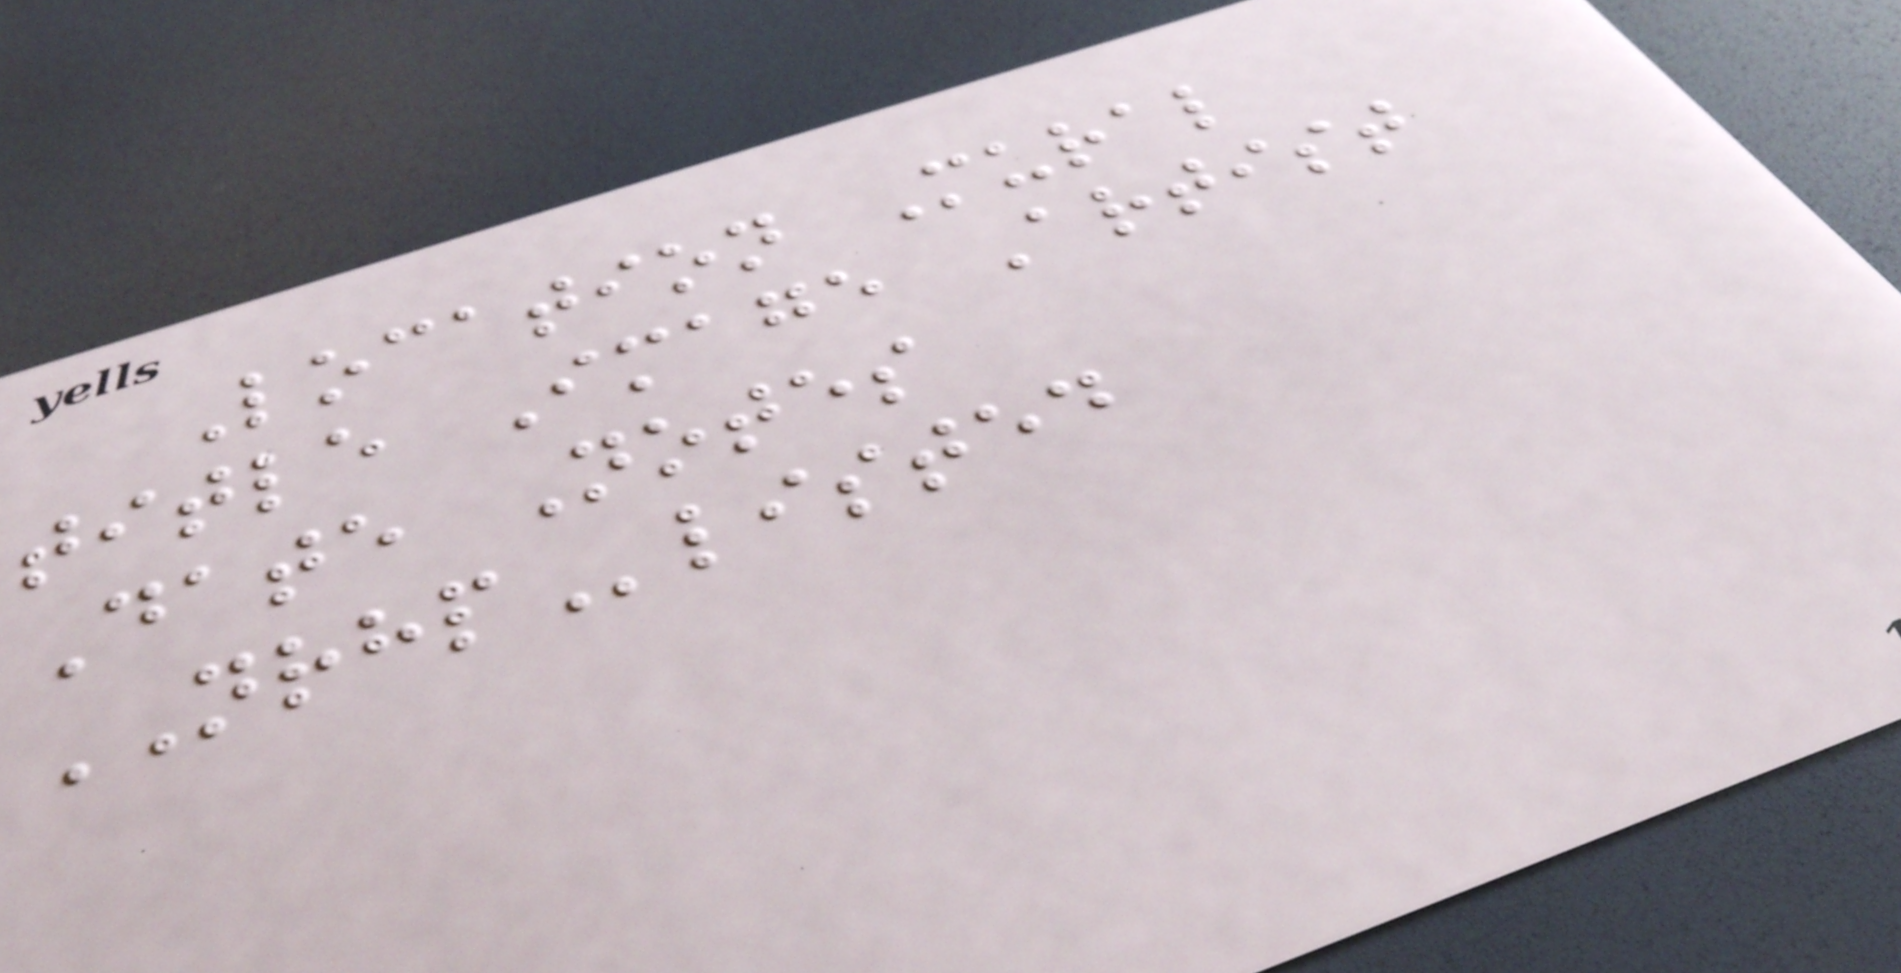Location Mural
title Image Artist
Date Notes
NRHPlisted
